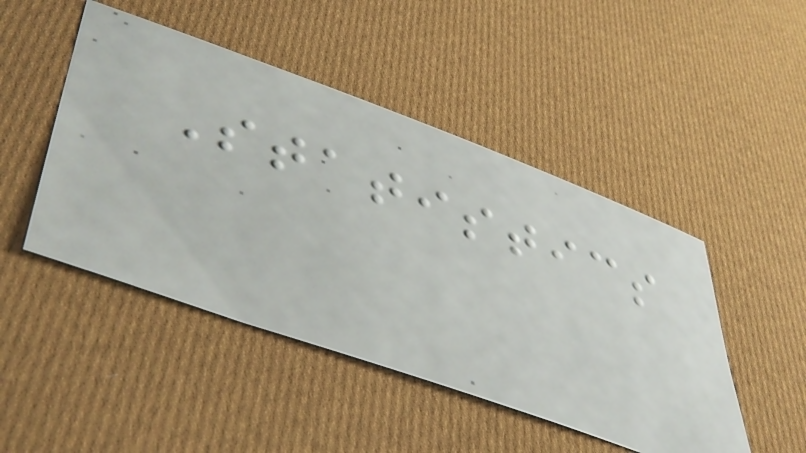Statistics
